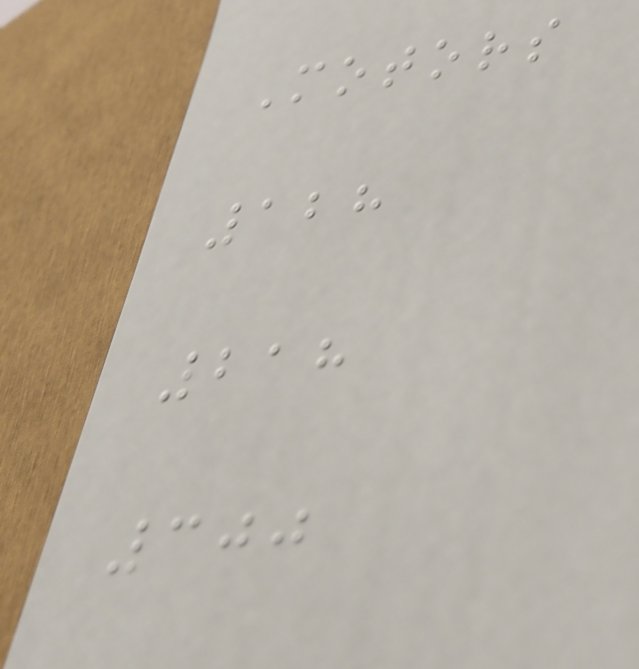Motors
128
218
300
